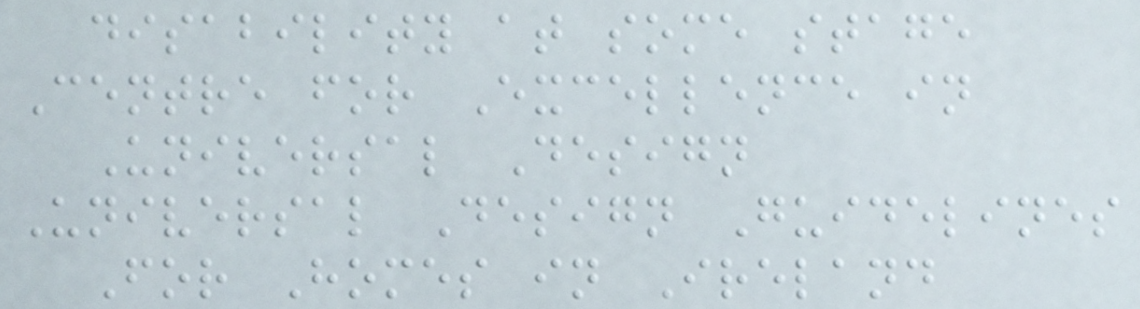disability at some stage
Centre for Excellence in
Universal Design
Universal Design Guidelines
For Homes in Ireland
